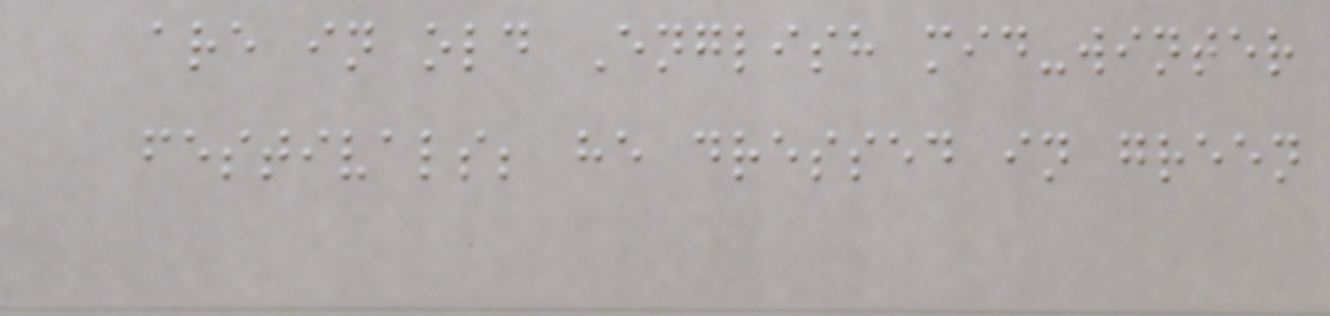are in old English mid-winter
festivals; he dressed in green
